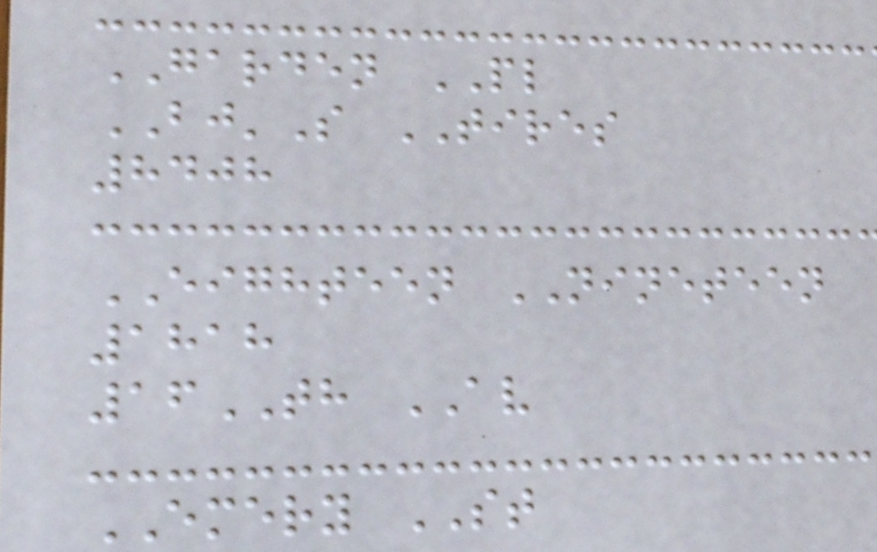GARDEN PL
BJ'S TIRES
8408
EIGHTEEN NINETEEN
1818
16TH AV
EMERY ST
